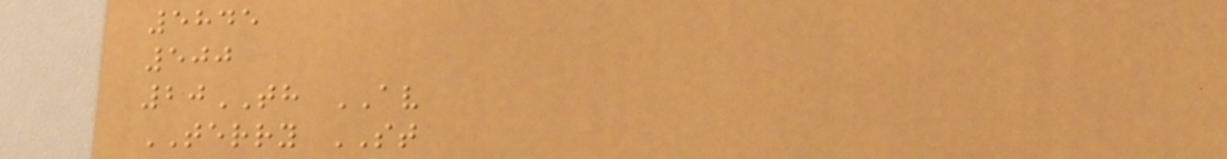5845
500
20TH AV
TERRY ST
